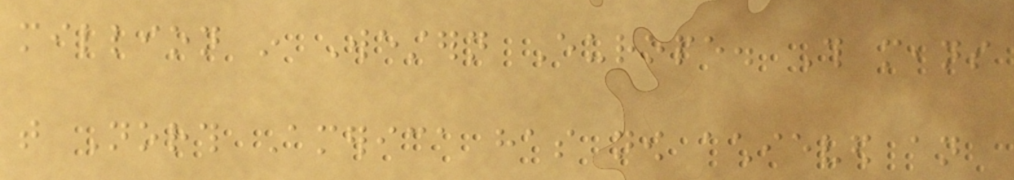million in Western Europe. This means
that North America has now achieved an
